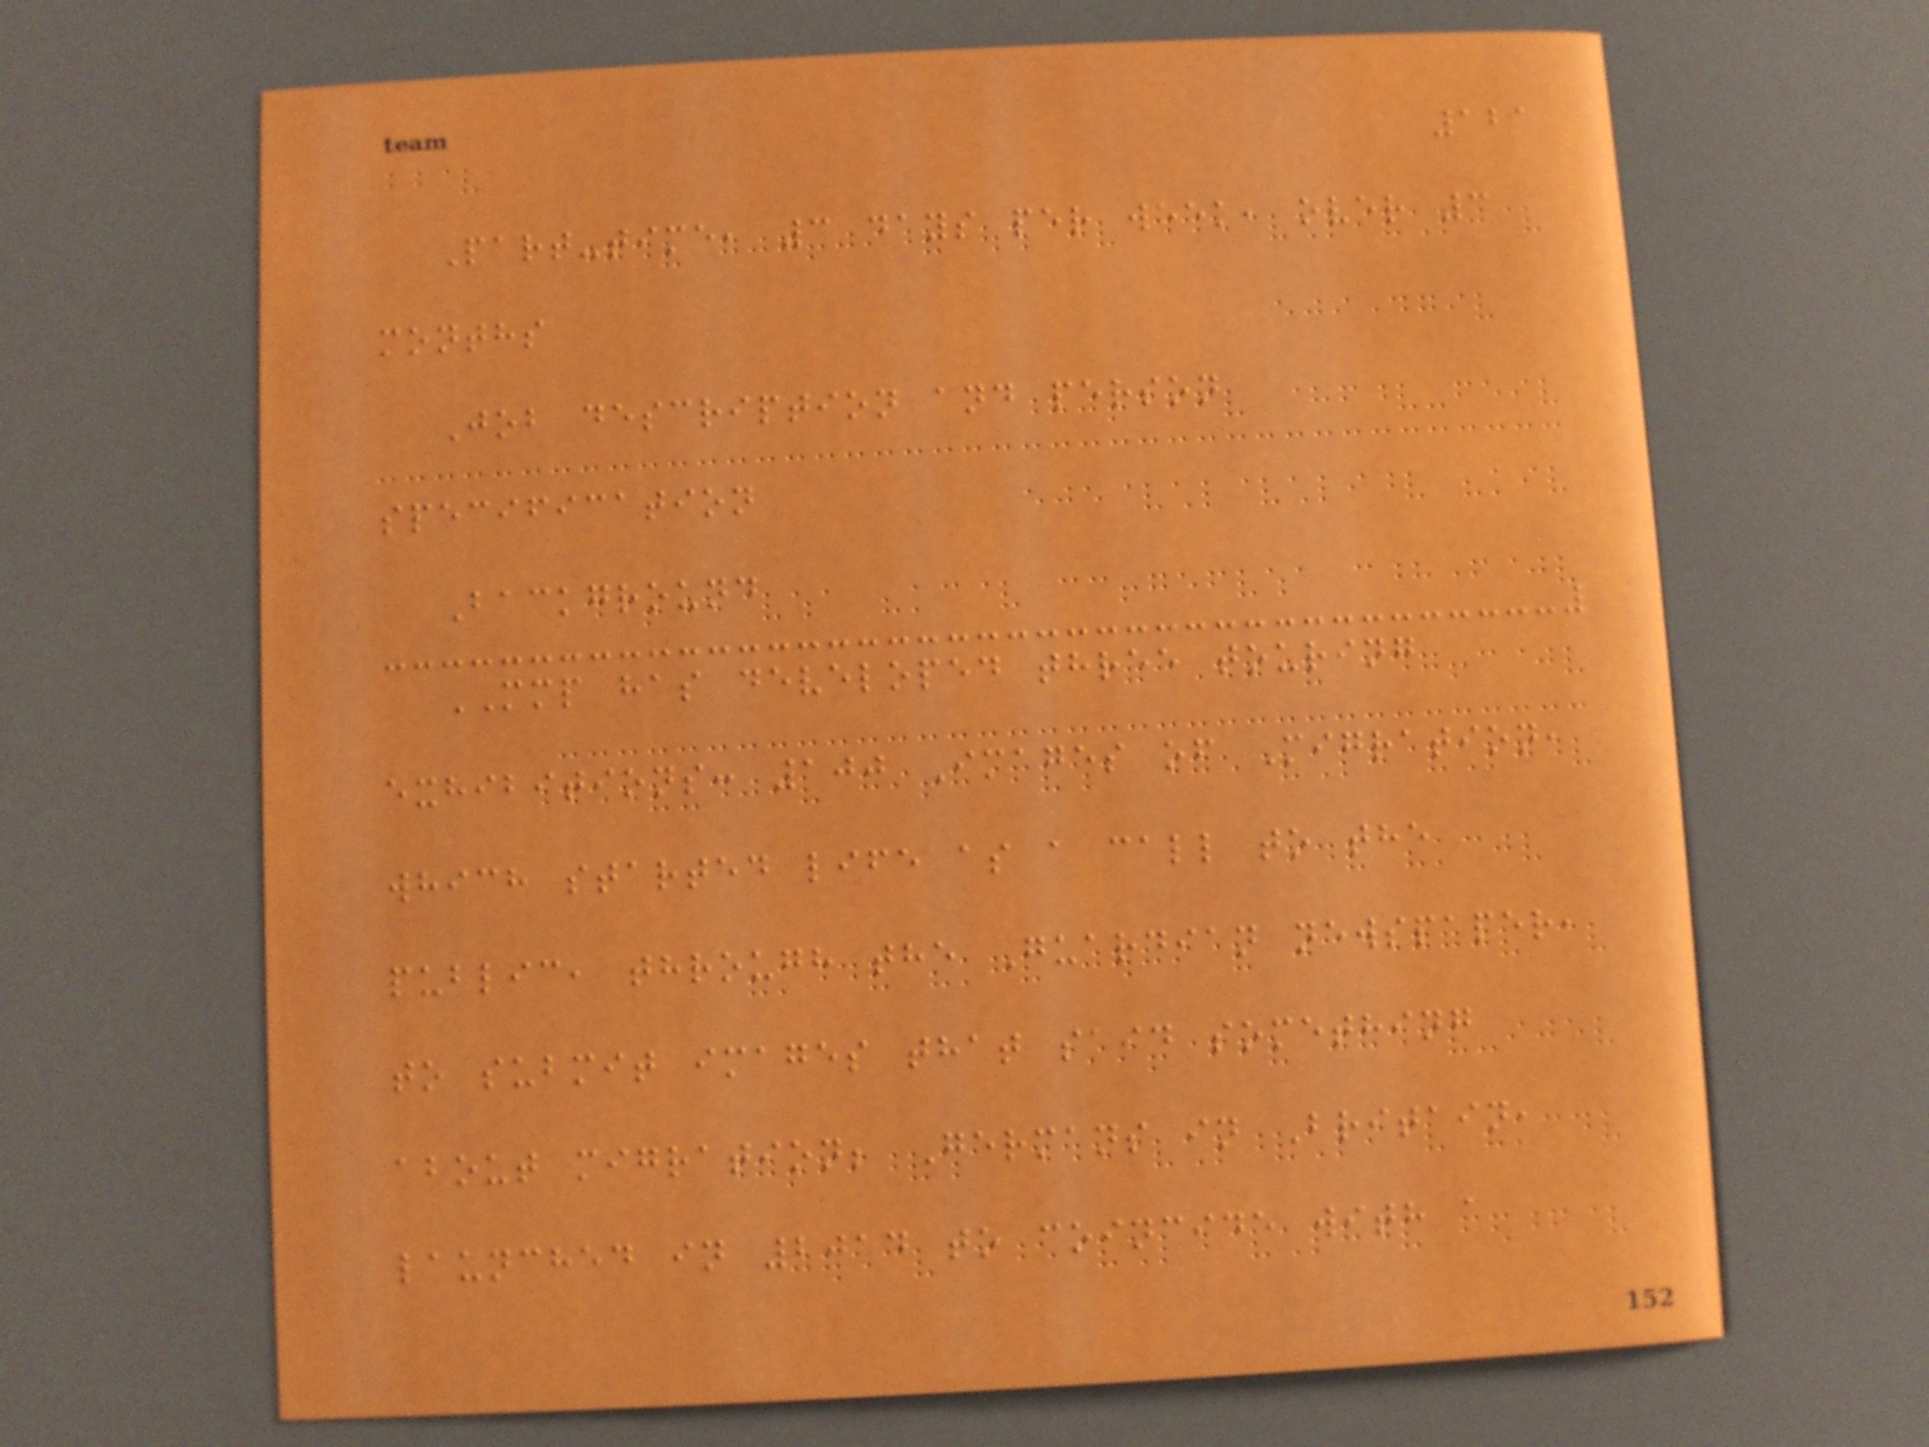121
Part-time, 3 days per week, over 3
months
Job description and person
specification
Background
MMP has developed three touring
exhibitions: 100 Images of Migration,
which started life as a call to the
public, through the Guardian newspaper,
to submit images that said something
about migration; Germans in Britain,
launched in 2014 to coincide with a
